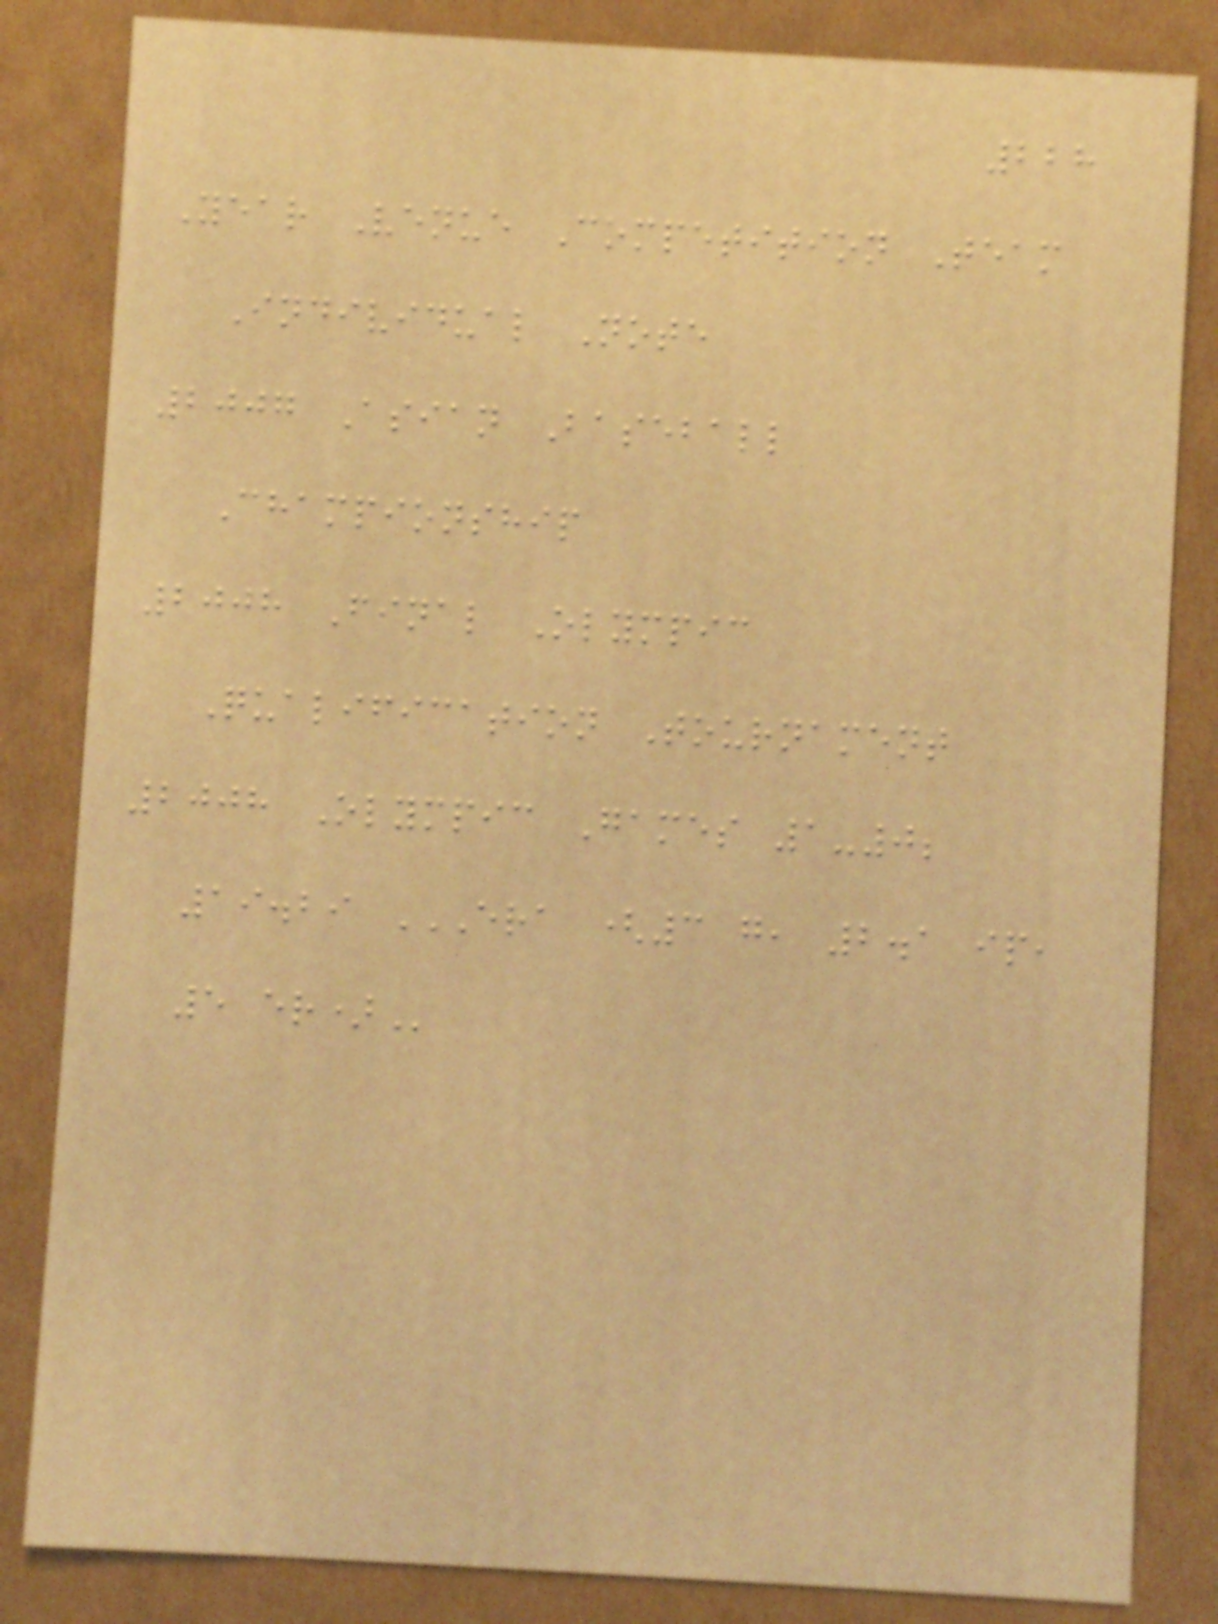228
Year Venue Competition Team
Individual Note
2007 Asian Baseball
Championship
2008 Final Olympic
Qualification Tournament
2008 Olympic Games 1-0;
19.29 ERA (3 G, 2.1 IP,
5 ER)
